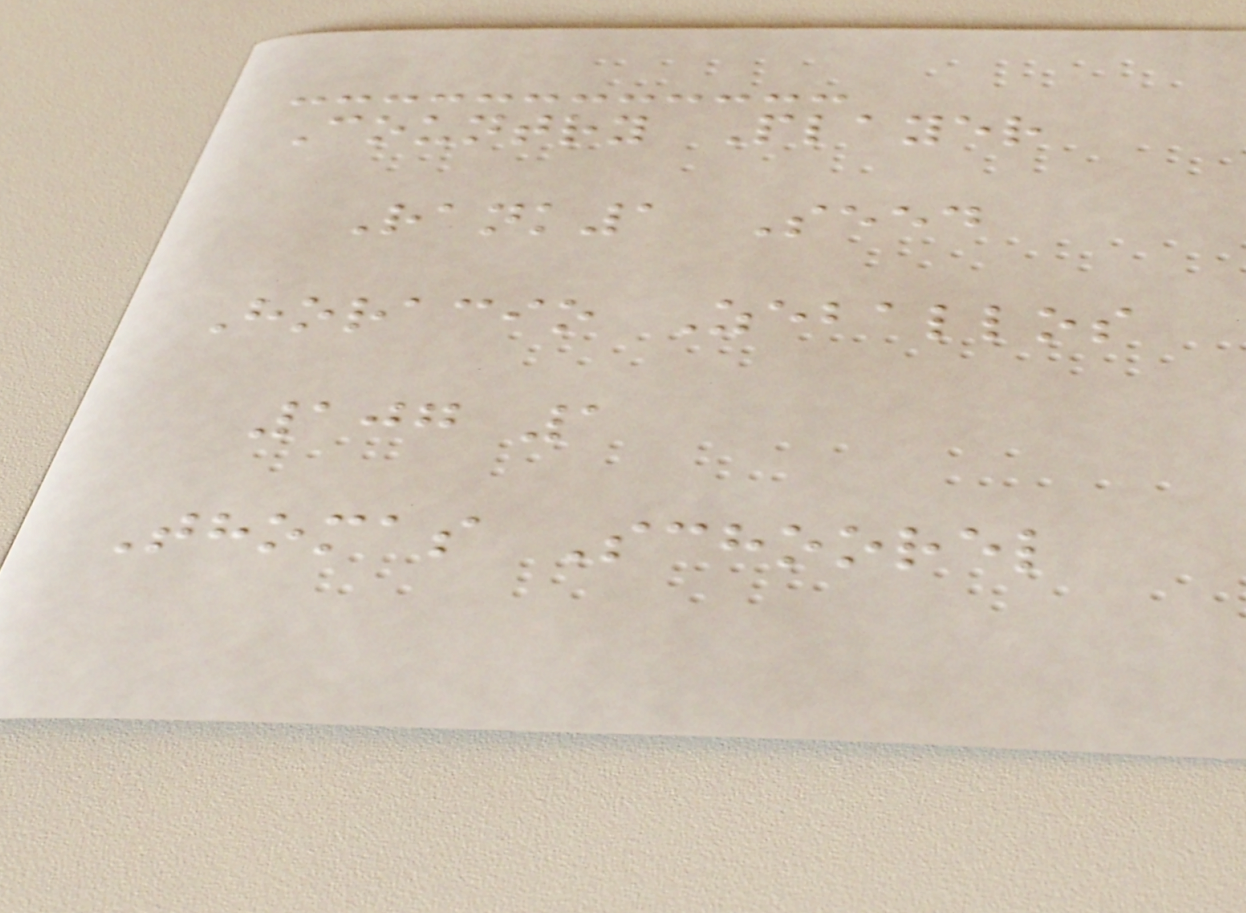Country Player
Rank1 Seed
Horacio Zeballos
107 1
Thomas Schoorel
